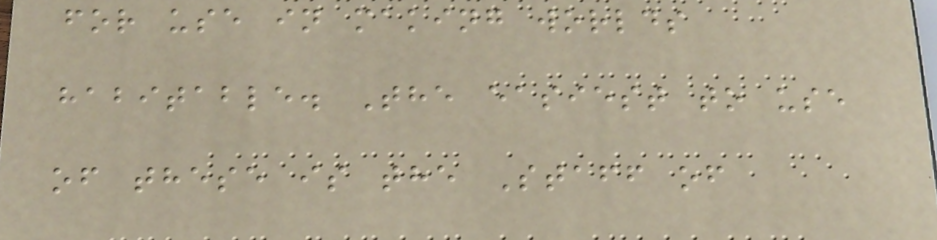for use in making worlds
habitable. The easiest to use
of these is the Staff of
